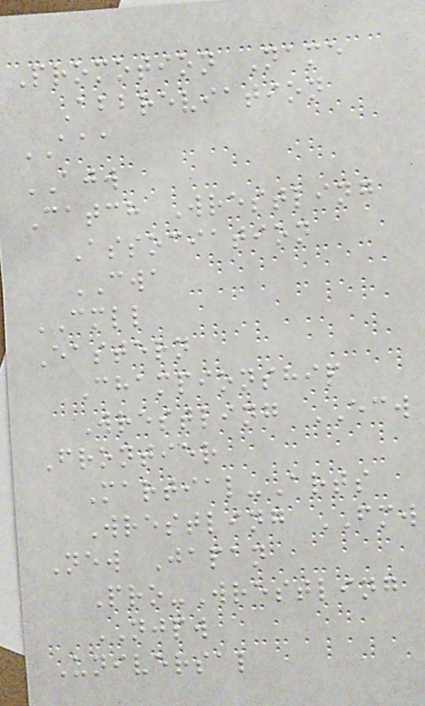Promotion Name
Abbreviation
AAA
AJW
Catch Wrestling
Association
CWA
CMLL
Eastern
Championship
Wrestling ECW
Frontier
Martial-Arts
Wrestling FMW
New Japan
Pro-Wrestling
NJPW
Universal
